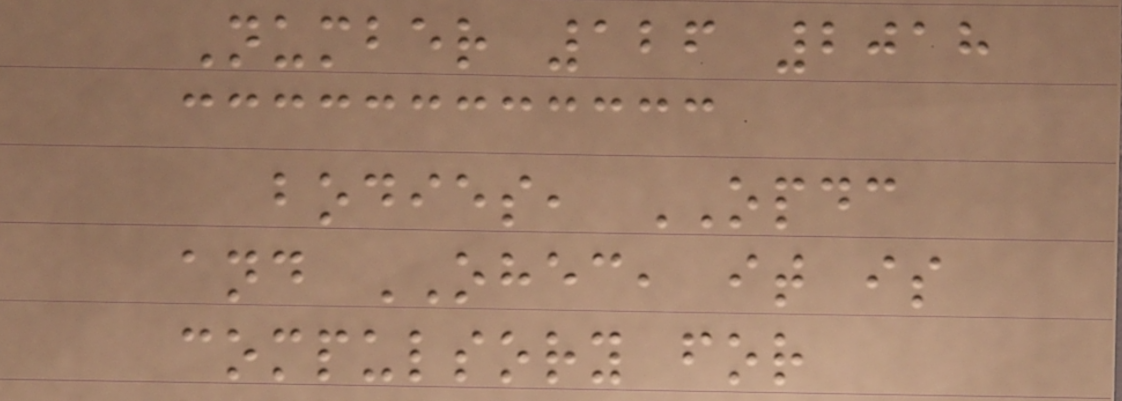Number 126 2018
bodies, OPDC
and OHEC, it is
compulsory for
